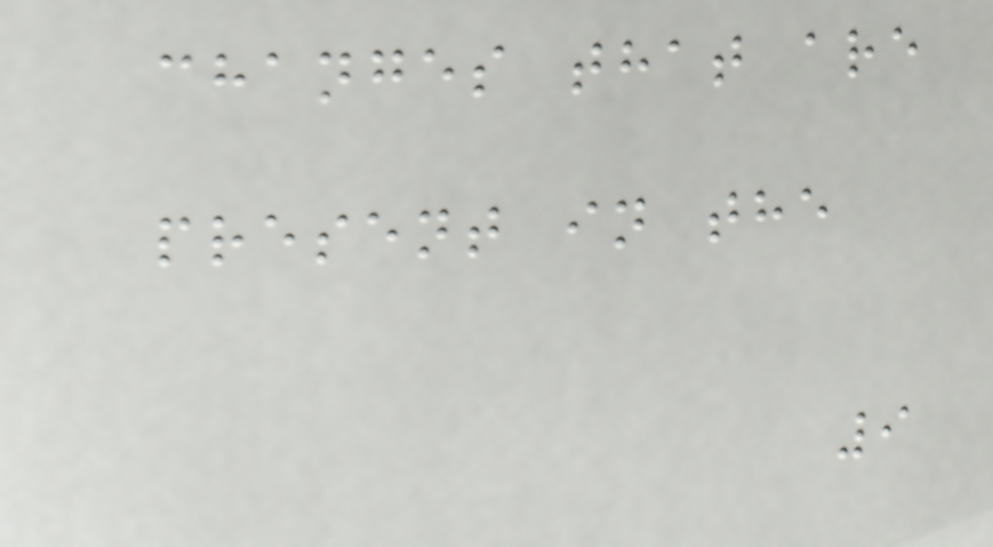changes that are
present in the
9
